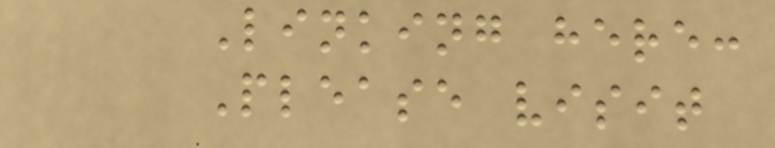Linking here:
Please visit
